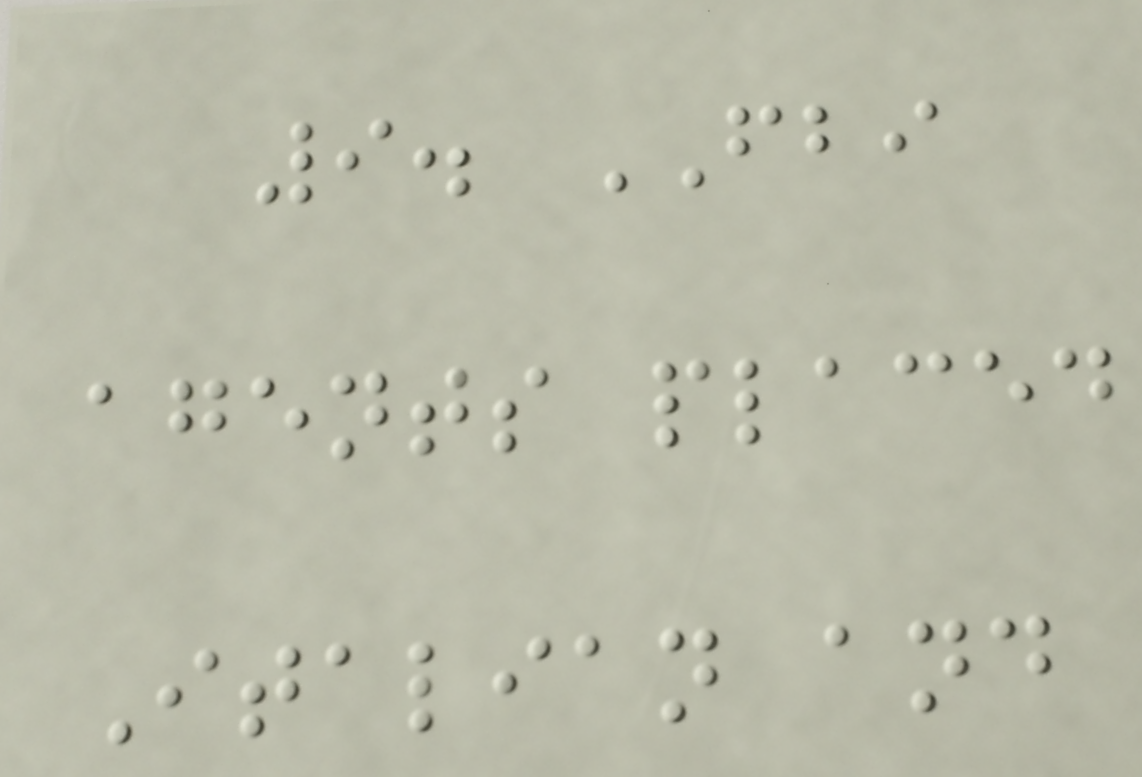9. FBI
agents placed
Italian and
